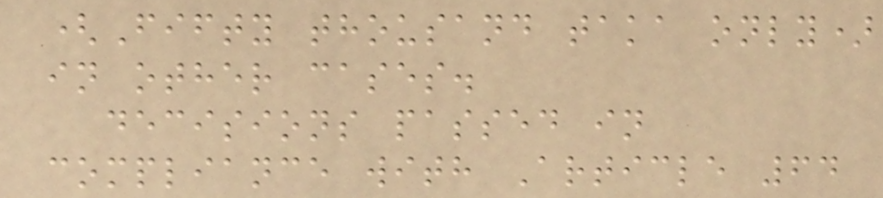(Fifty thousand taka only)
in other cases.
decisions passed in
compliance with Article 64
